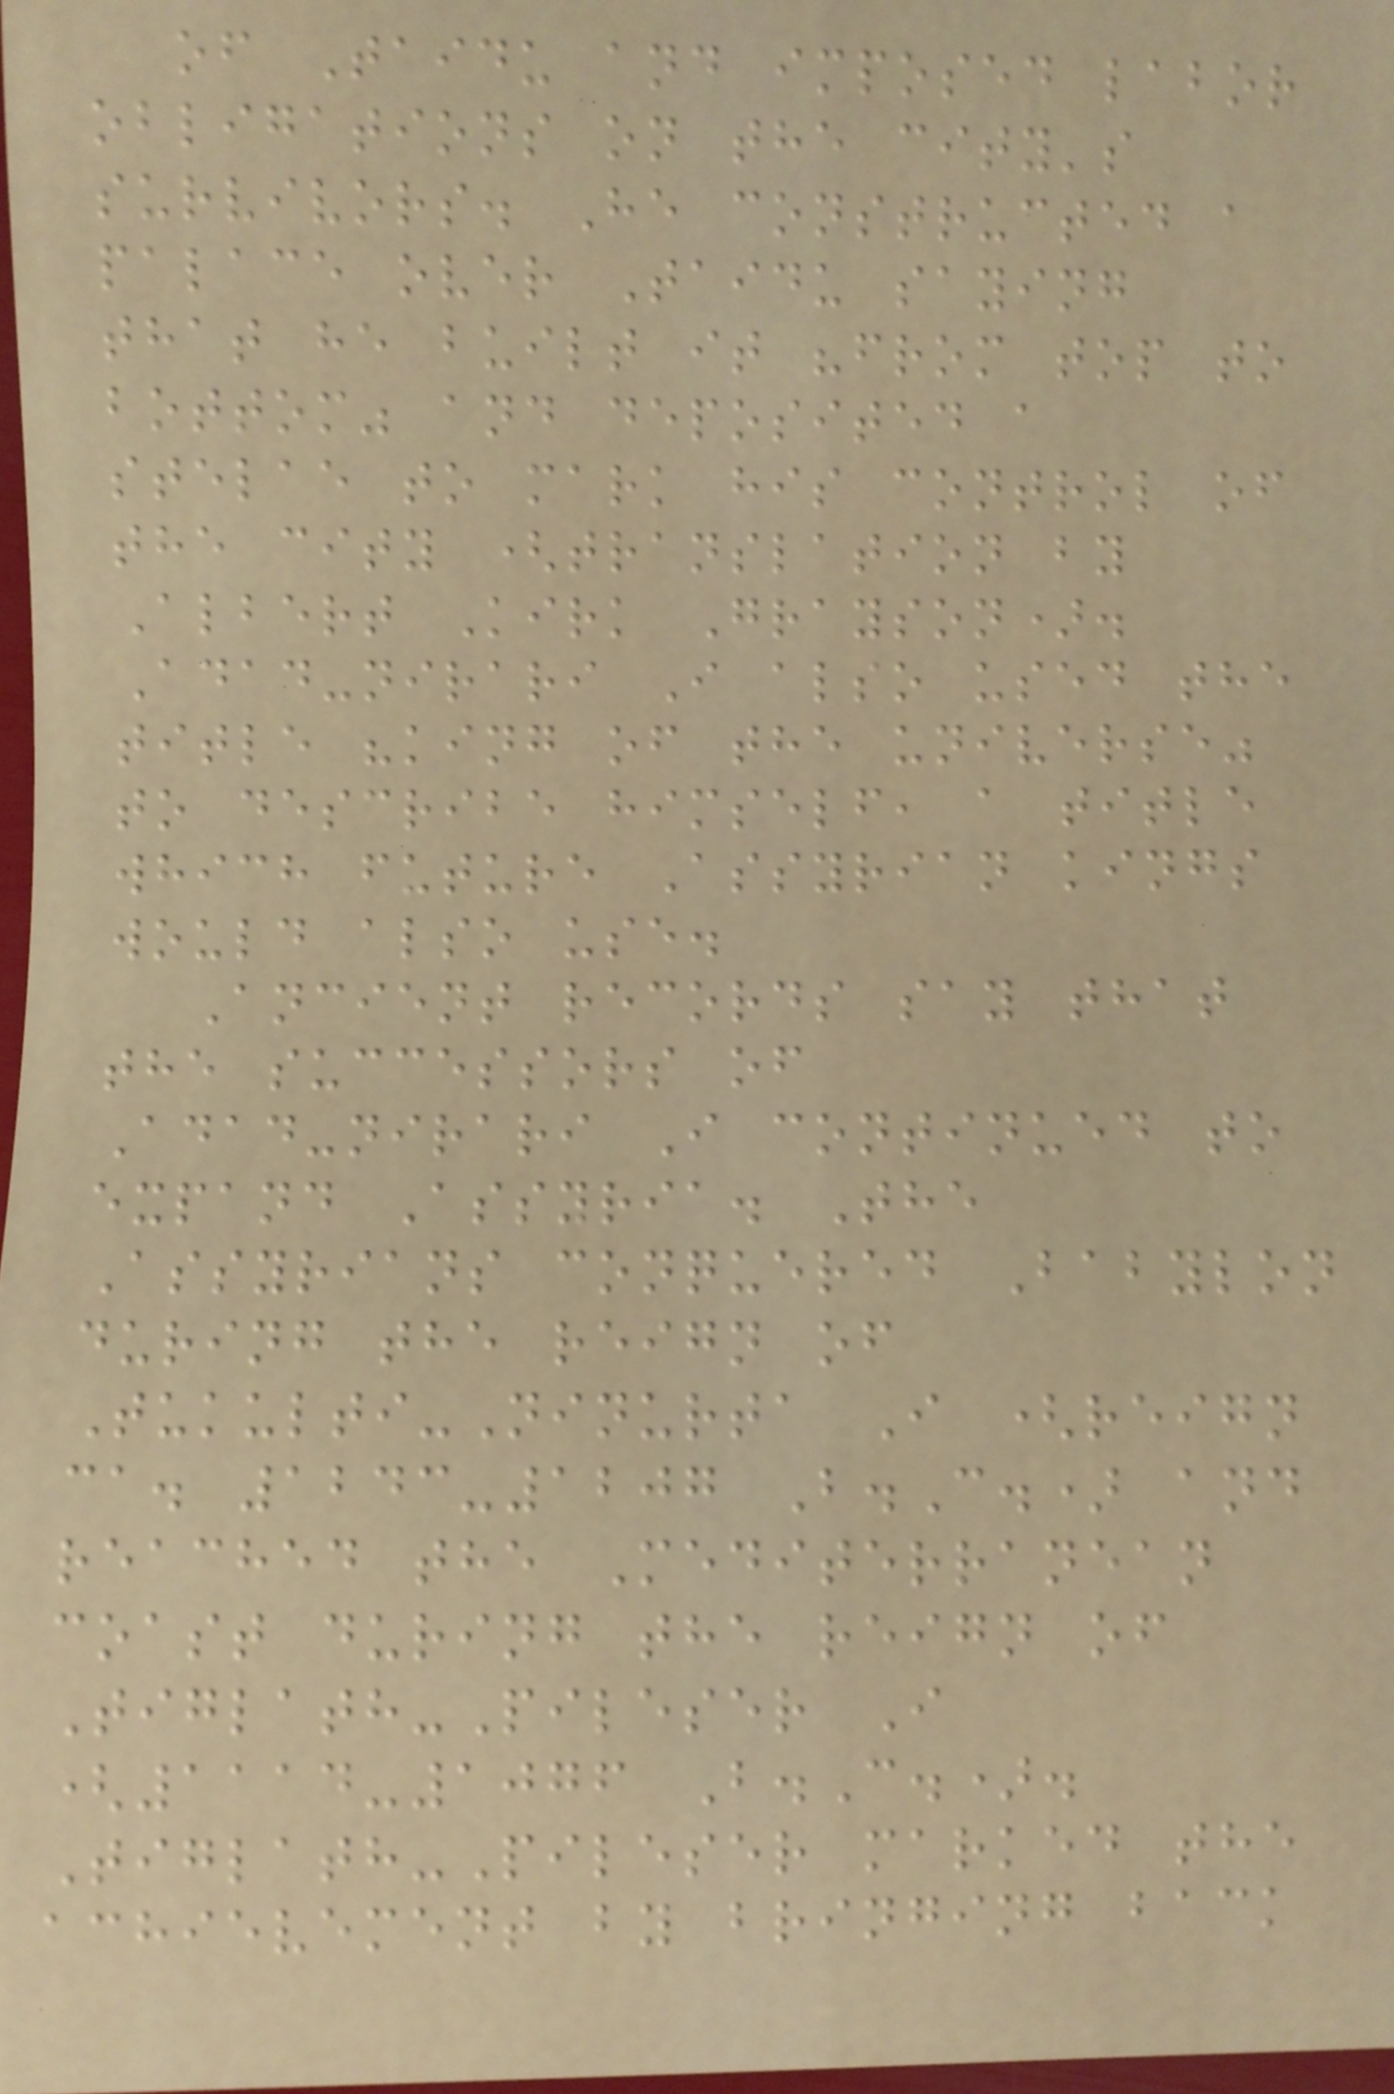of Taidu and imposed labor
obligations on the city's
survivors. He constructed a
palace over Taidu saying
that he built it "from top to
bottom" and deposited a
stelae to mark his control of
the city (translation by
Albert Kirk Grayson).
Adad-nirari I also used the
title "king of the universe"
to describe himself, a title
which future Assyrian kings
would also use.
Ancient records say that
the successors of
Adad-nirari I continued to
expand Assyria. The
Assyrians conquered Babylon
during the reign of
Tukulti-Ninurta I (reign
ca. 1243-1207 B.C.) and
reached the Mediterranean
coast during the reign of
Tiglath-Pileser I
(1114-1076 B.C.).
Tiglath-Pileser marked the
achievement by bringing back
